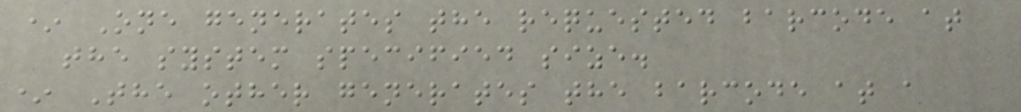* One generates the requested barcode at
the system specified size.
* The other generates the barcode at a
